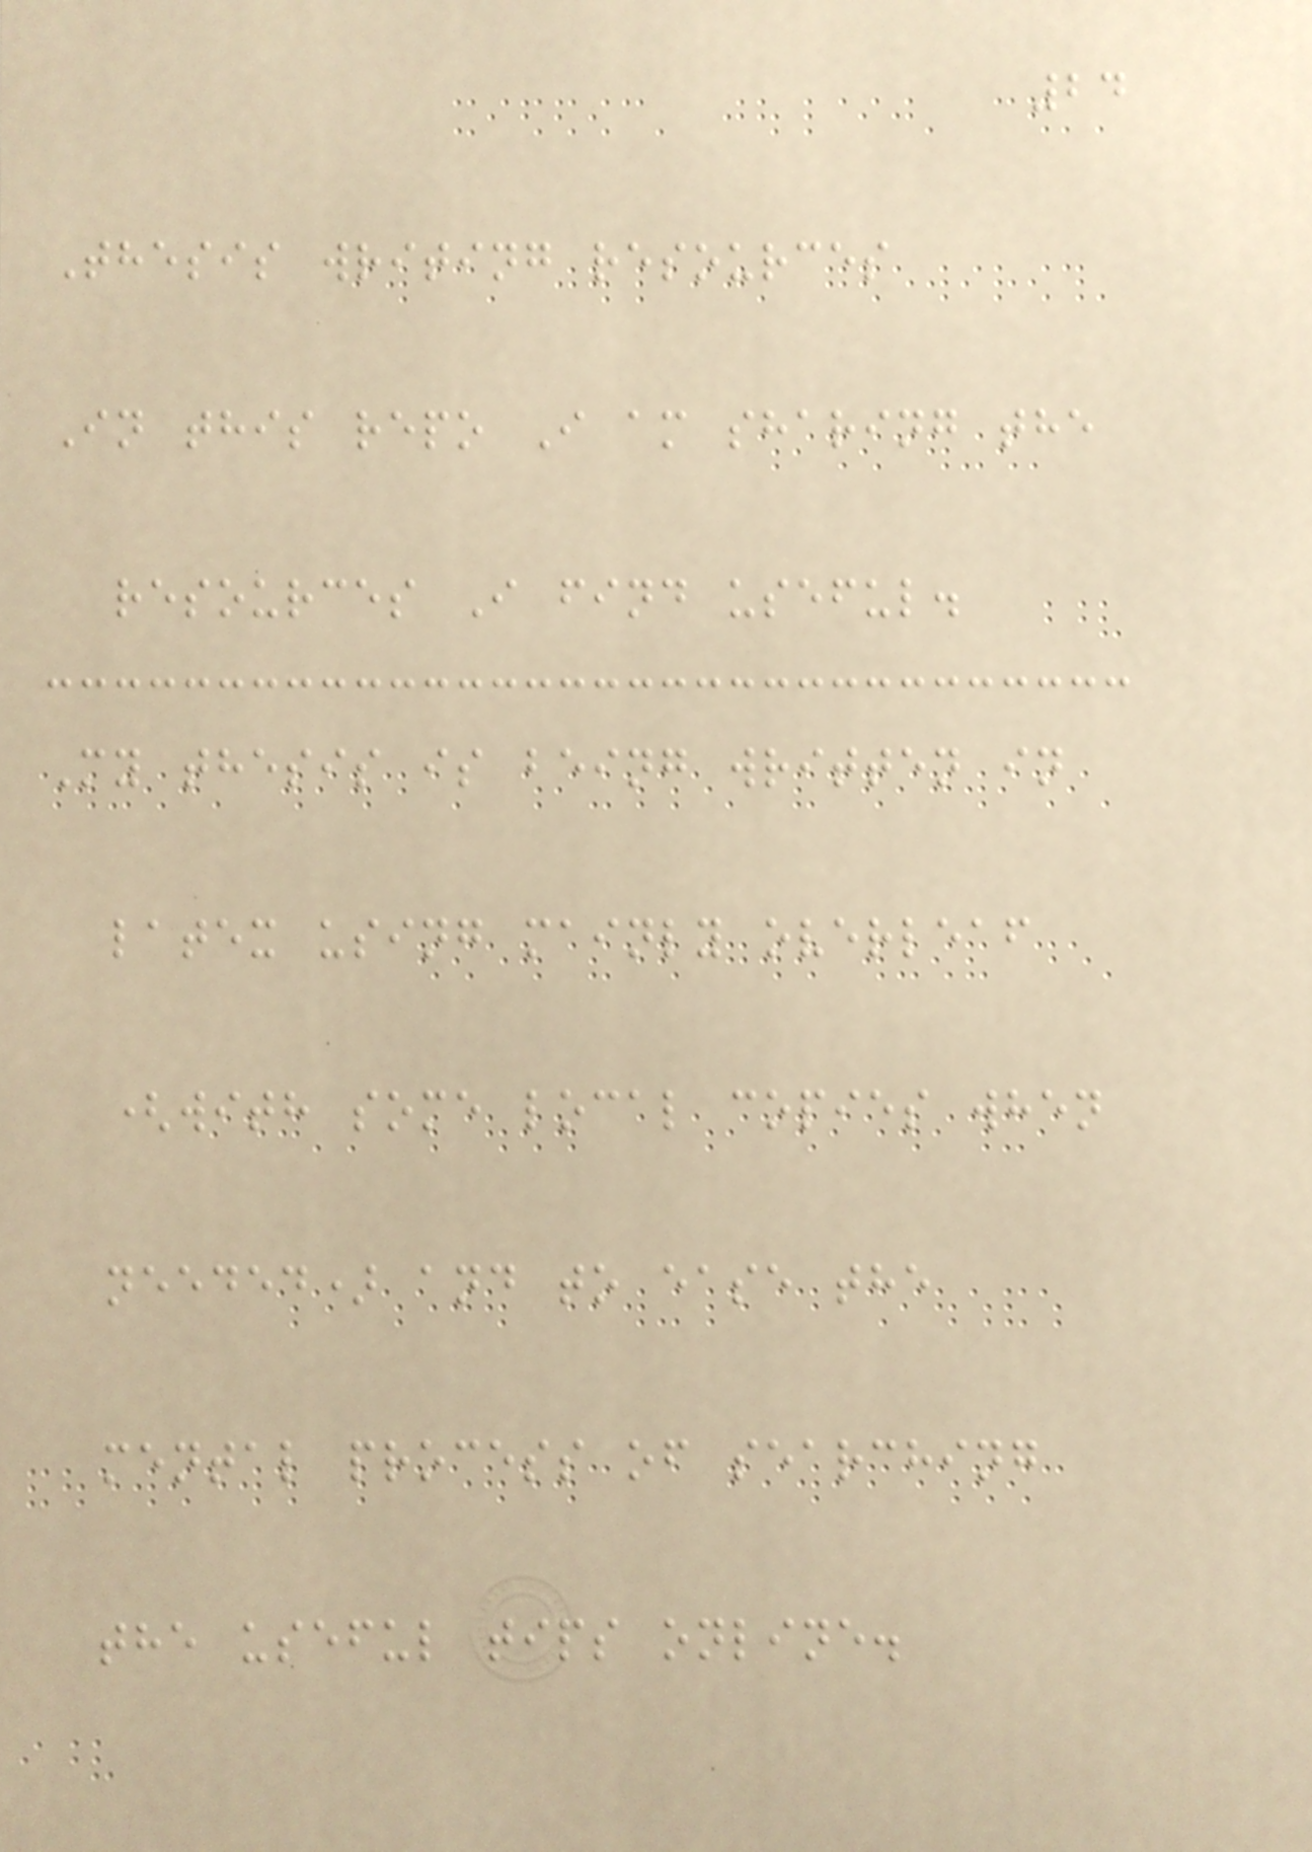24
Thesis writing resources
In this repo I am sharing the
resources I find useful.
My thesis is being written in
latex using mainly overleaf
(with some local copies when
needed) and to ease the
mental process of searching
the useful tips online.
